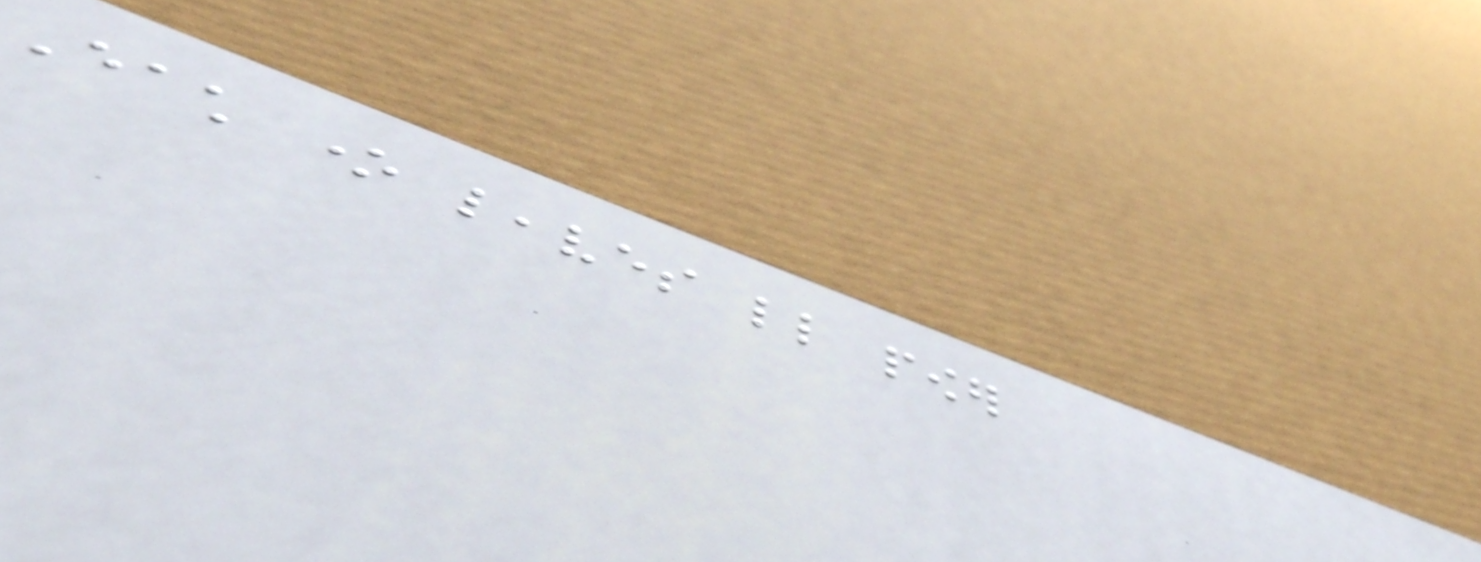Each one leaves little power
